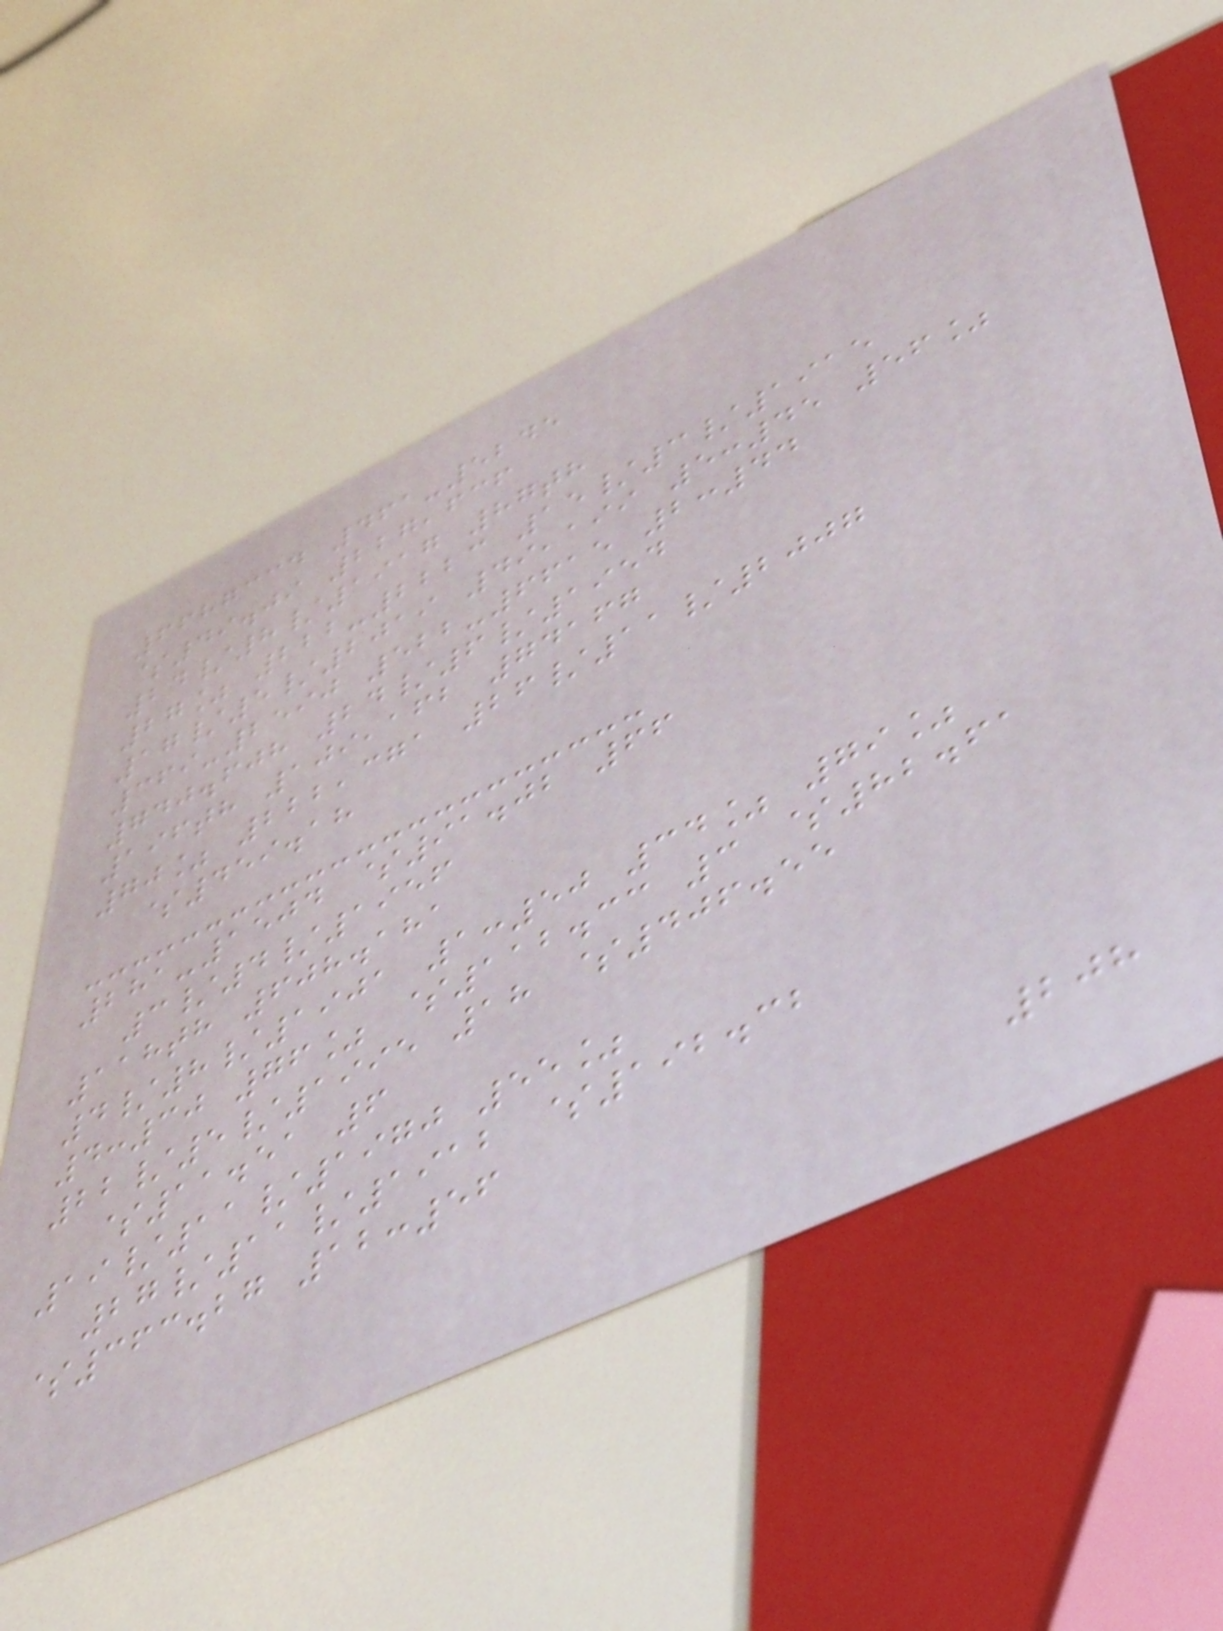6687334 461-5245
$49.09 227,636
24/8/1917 87th
27% 222-2223 15/3/1915
17/5/2019 49,199 5:45 56%
369-2590 522-6615 2:44
740.608 24/6/1954
196th 109,162 74167
70% 222,371 26/11/2007
$459.18
281-1504 $91.02 66
3/4/1956
118th 608.181
4/8/1901 1:50 34% 79%
4:30 76% $112.33 3 $82.61
22/5/1995 18 $406.55
$11.51 6
19/11/1970 55%
27/11/1912 $192.32
$363.27 12:56
208
